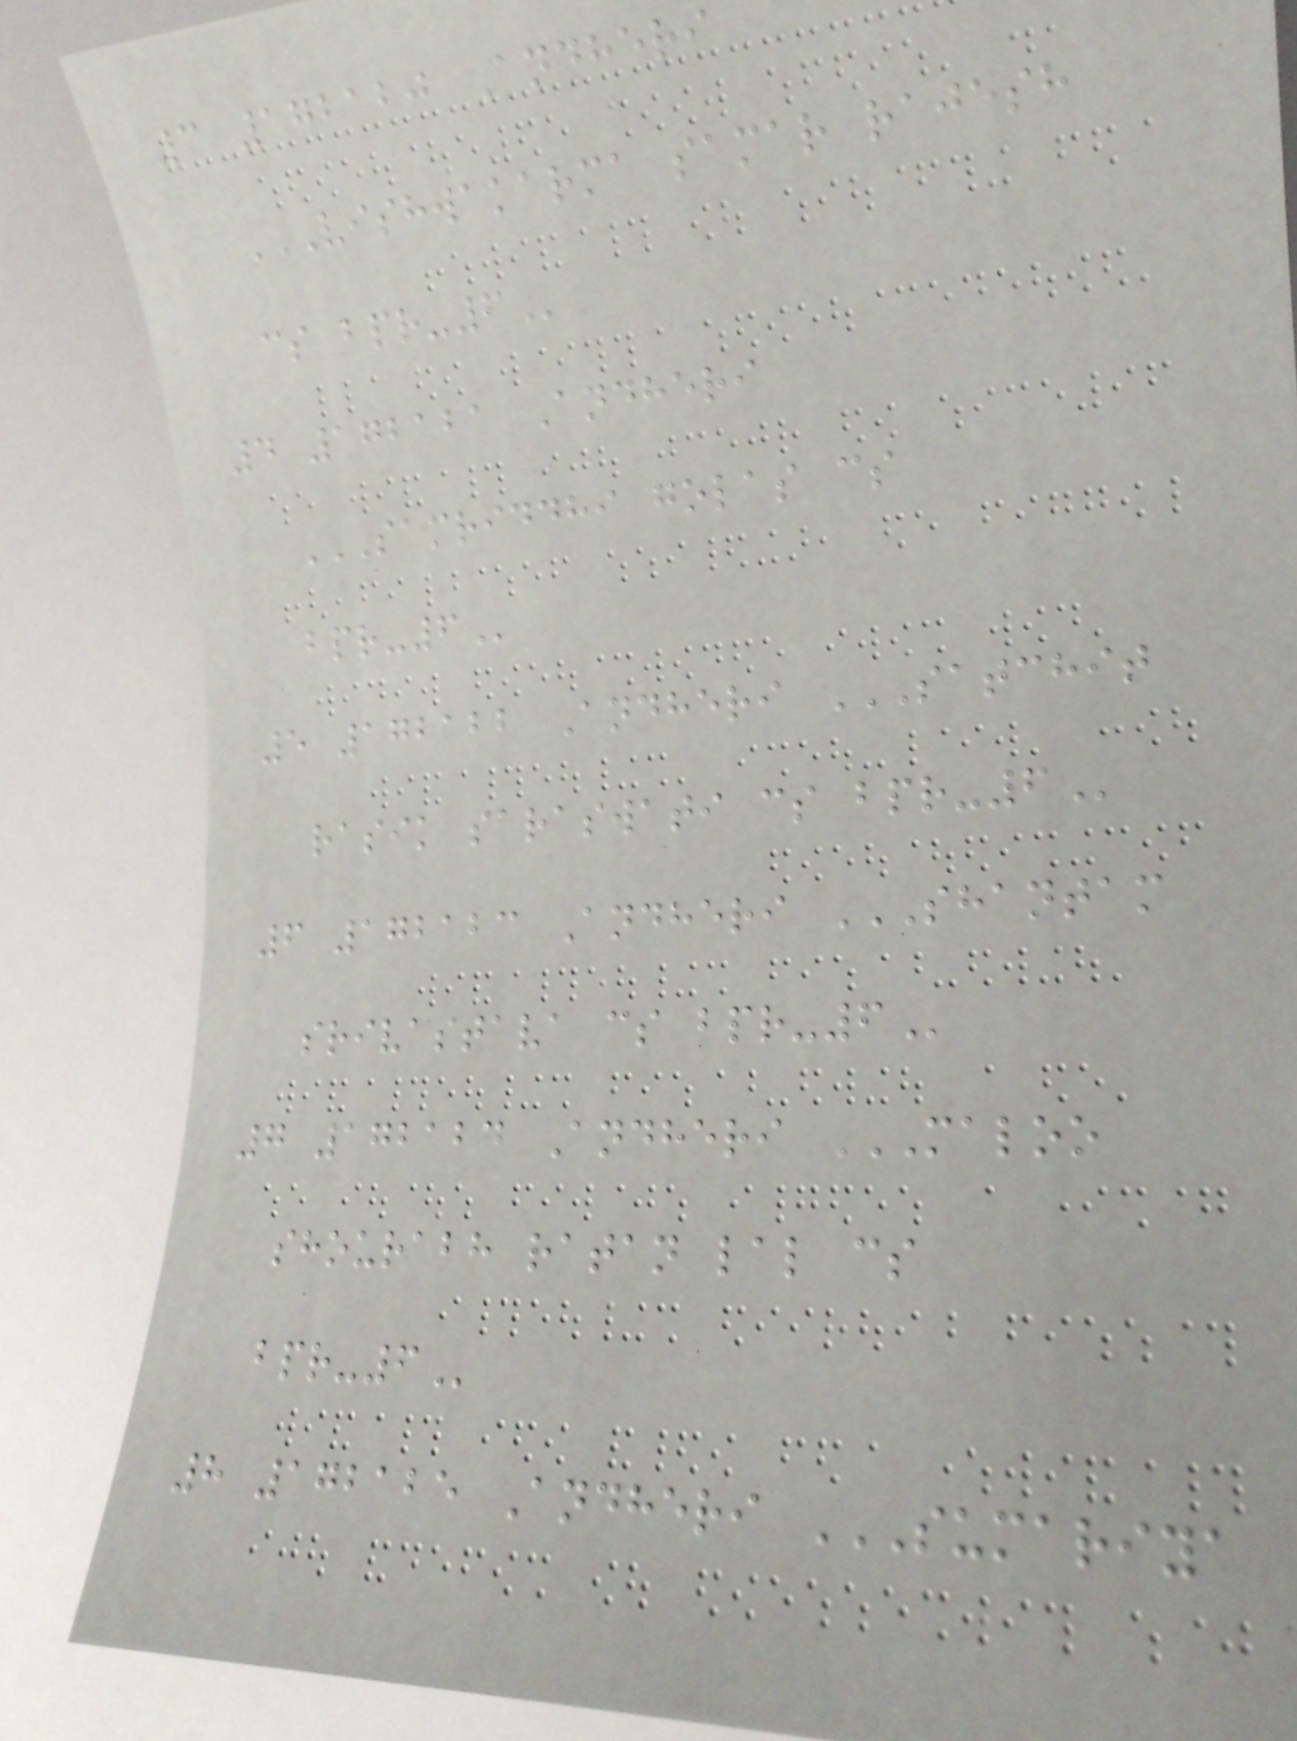3 172120 Andheri
VISHWAKARMA SAMAR RAJESH
CS BPR-6
4 172121 Andheri
SAMRIDDHI GOLAS CS
BPR-6
5 172122 Andheri SATCHIT
RASIK SARASWATI CS BPR-6
6 172123 Andheri SHANTAM
SRIVASTAVA CS BPR-6
7 172124 Andheri MALOO
SHOURABH RATAN LAL CS
BPR-6
8 172125 Andheri SUMARIYA
